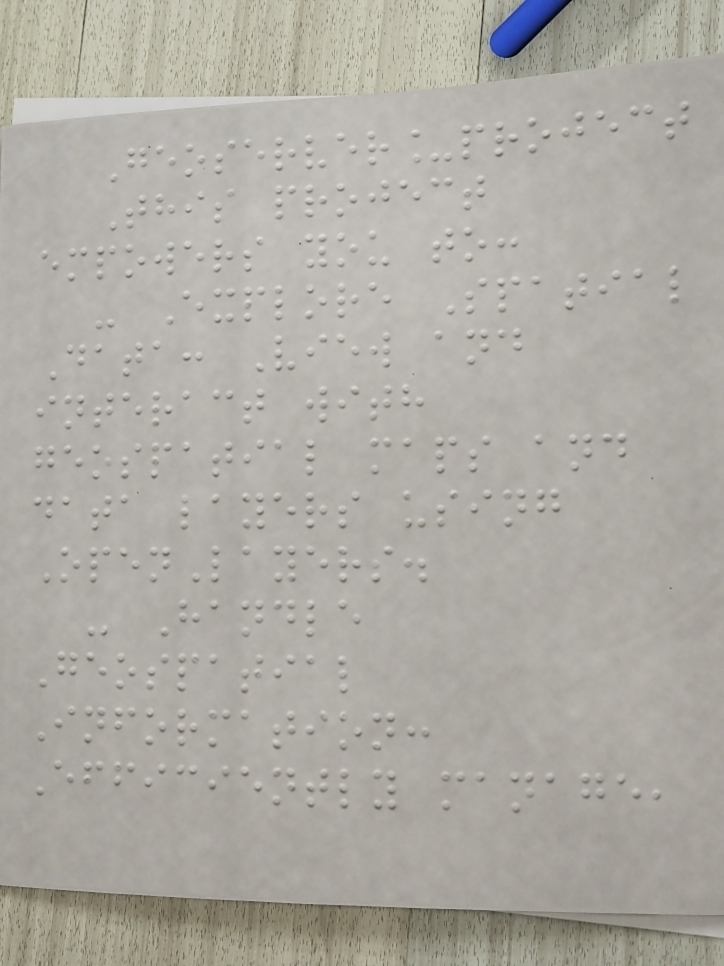Geoserver_project
This project
empowers you to:
- Explore Spatial
Data: View and
interact with
geospatial maps and
data layers using
OpenLayers.
- Handle
Geospatial
Information:
Efficiently manage,
